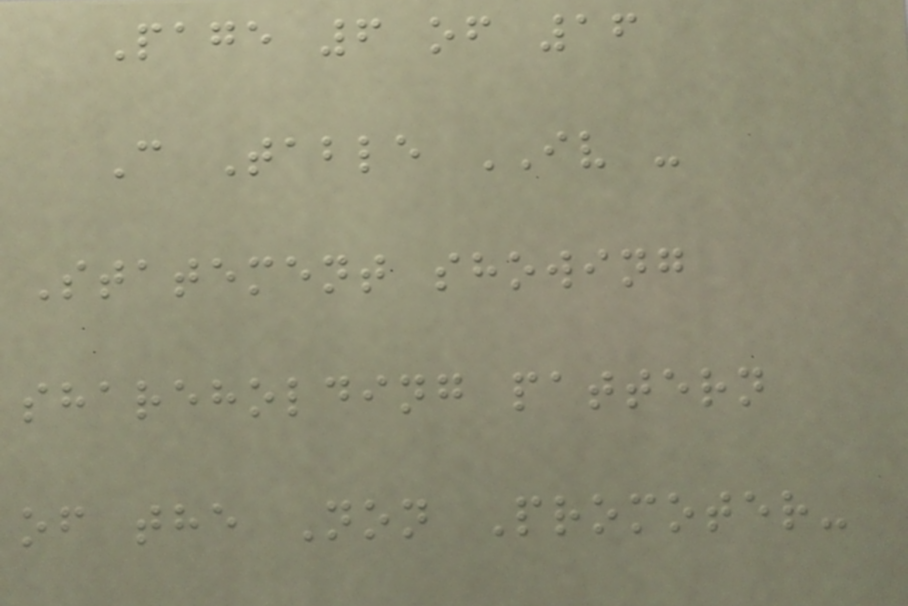Page 6 of 16
C Table IV -
Statement showing
shareholding pattern
of the Non Promoter-
